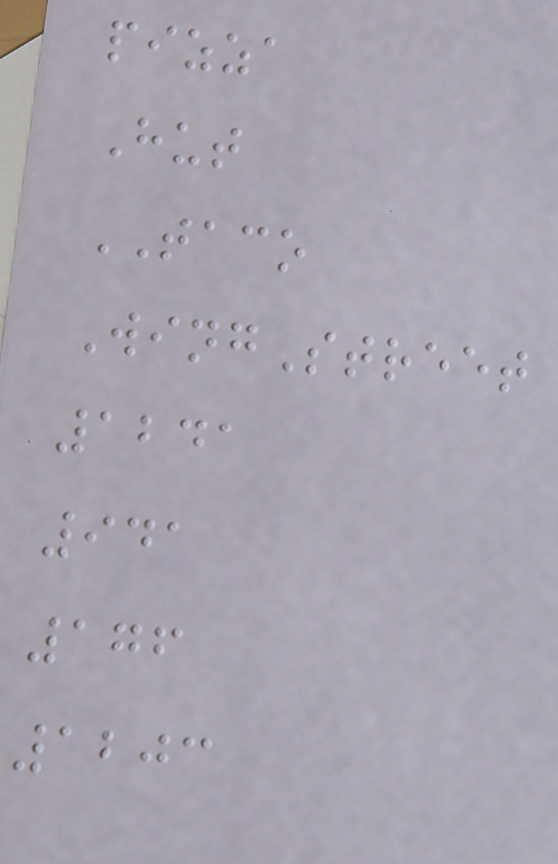pizza
Hut
TACO
WingStreet
1241
941
176
1203
